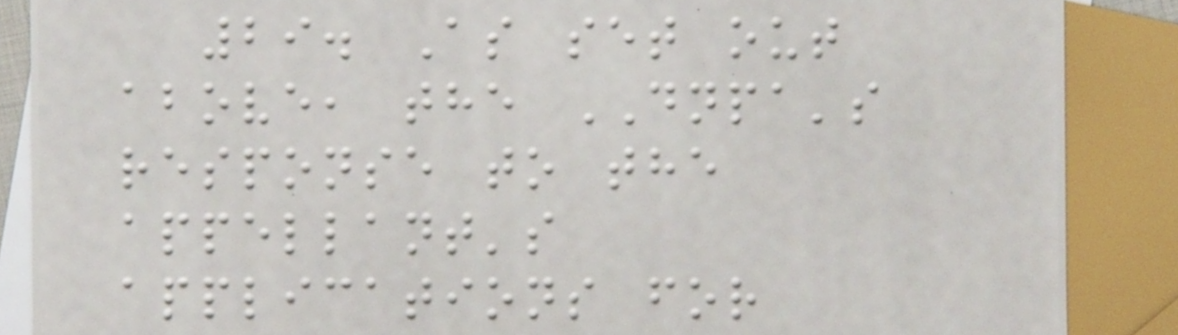29. As set out
above, the DNPA's
response to the
appellant's
applications for
